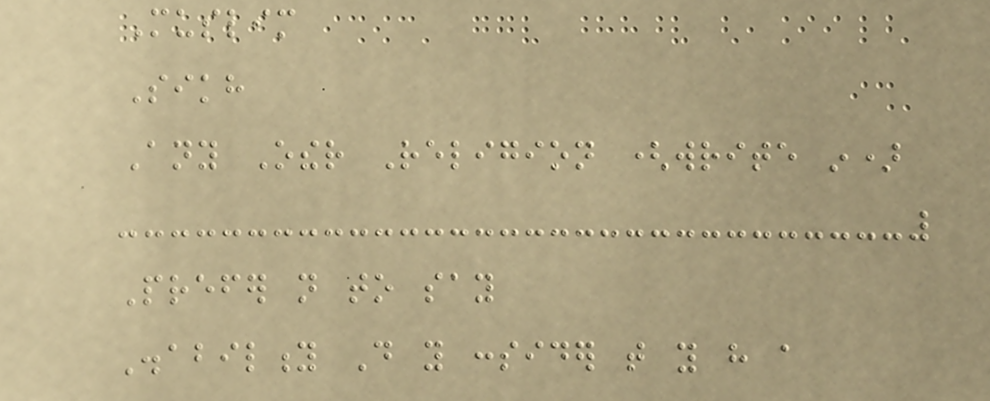Muslim
Sikh
Any Other Religion (write in)
Prefer not to say
Disability Do you consider that you have a
